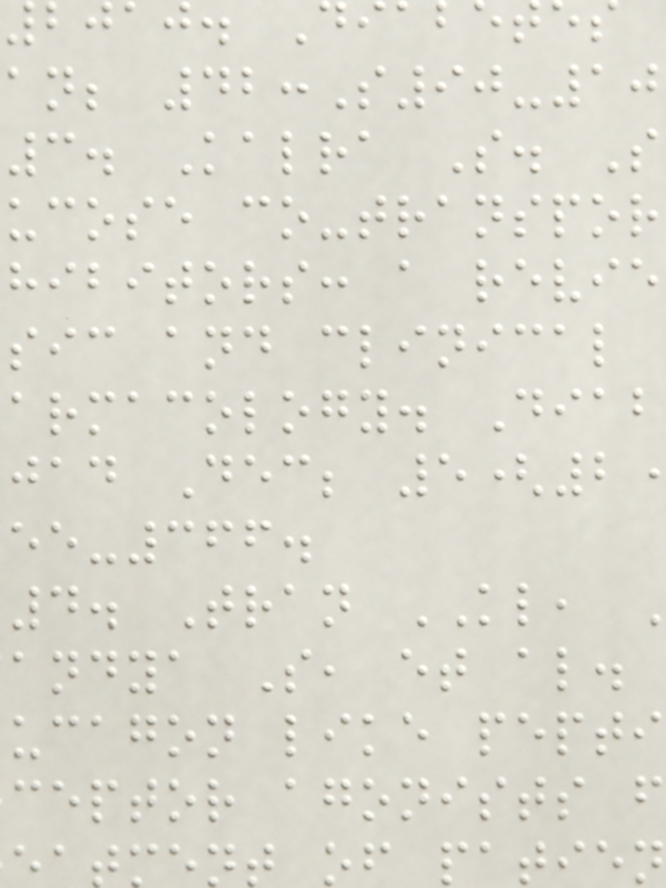an; 42:S90-10
3. Kalra S. S
ucose co-transpor
hibitors: a revie
sic and clinical
armacology. Diab
jad Dec; 5(2
-366.
4. Tran KL,
andya S, et al.
ucagon like pepti
ceptor agonists f
of patien
